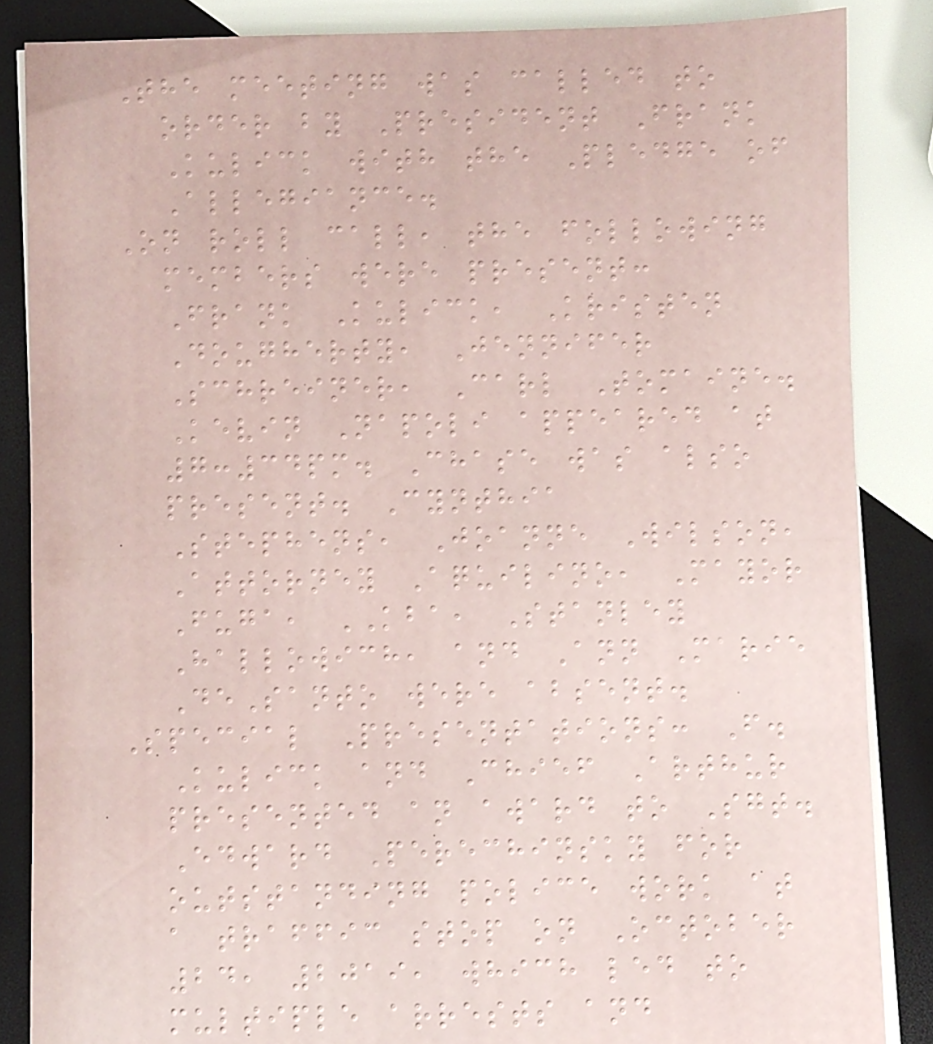The meeting was called to
order by President Frank
Kulick with the Pledge of
Allegiance.
On roll call, the following
members were present:
Frank Kulick, Kristen
Dougherty, Jennifer
Schreiner, Carl Tomaine.
Kevin Napoli appeared at
7:34pm. Chase was also
present. Cynthia
Stephens, Joanne Wilson,
Attorney Aquilino, Mayor
Fuga, KBA, Stanley
Hallowich, and Ann Marie
DeSanto were absent.
Special Presentations: F.
Kulick and Chief Arthur
presented an award to Sgt.
Edward Perechinsky for
outstanding police work at
a traffic stop on October
24, 2019, which led to
multiple arrests and
